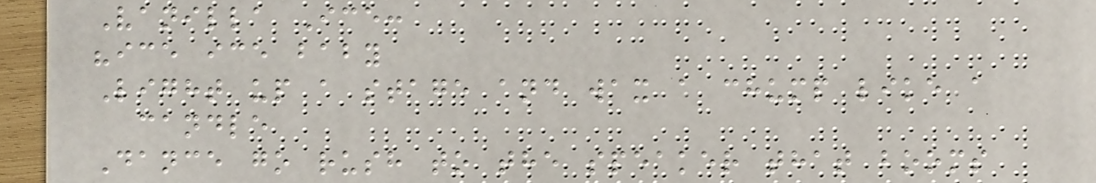Vanilla Ice:
"ice ice baby
Light up a stage and wax a chump like a
candle
Dance go rush to the speaker that booms
